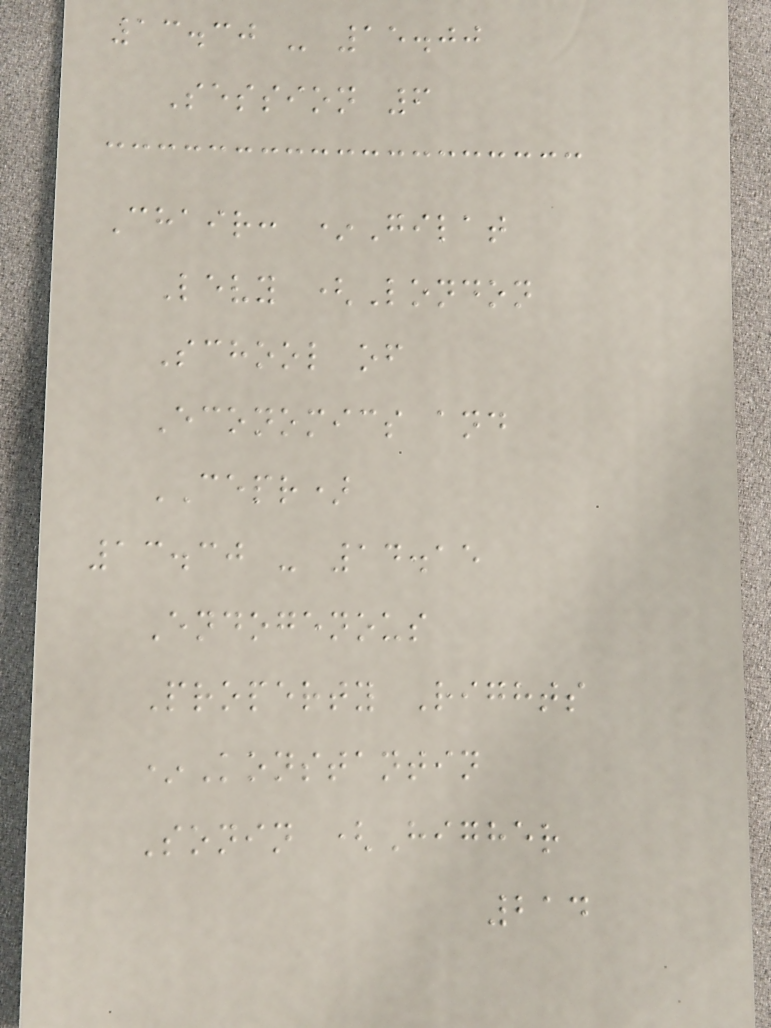13.30 - 15.00
Session 6
Chair: *Gilat
Levy (London
School of
Economics and
CEPR)
13.30 - 14.15
Endogenous
Property Rights
*Konstantin
Sonin (Higher
214
